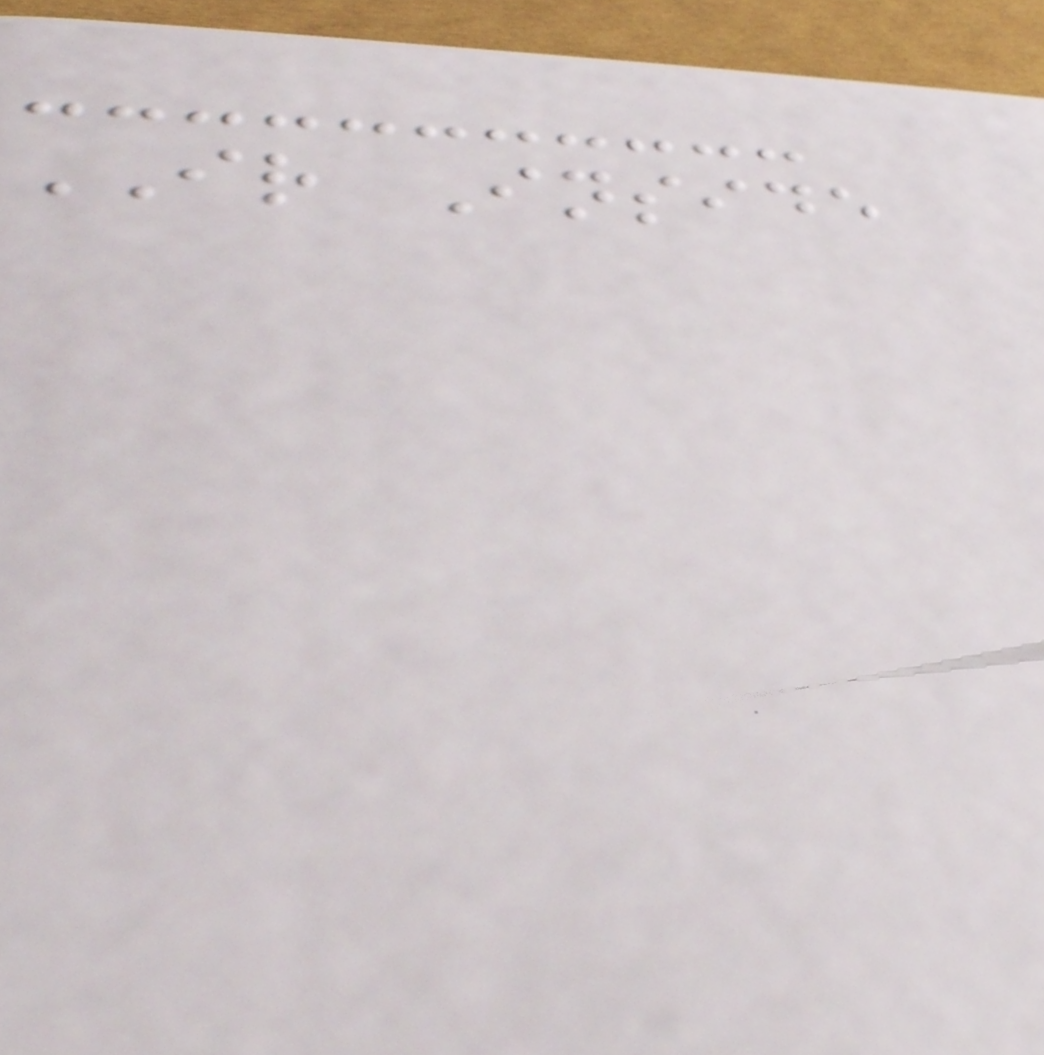IR Inside
